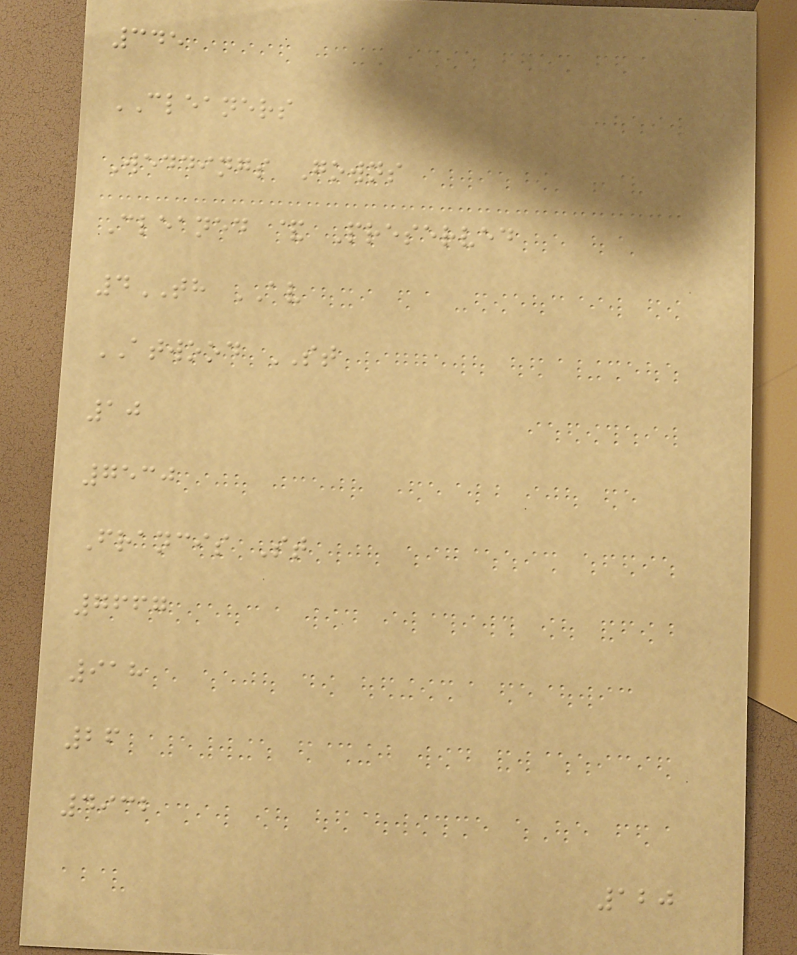345
CLEANERS
Weddings Gowns
Cleaned & Preserved
4TH AV
ATWOOD ST
10
7530
Francis St
7667
918
26
4932
120
